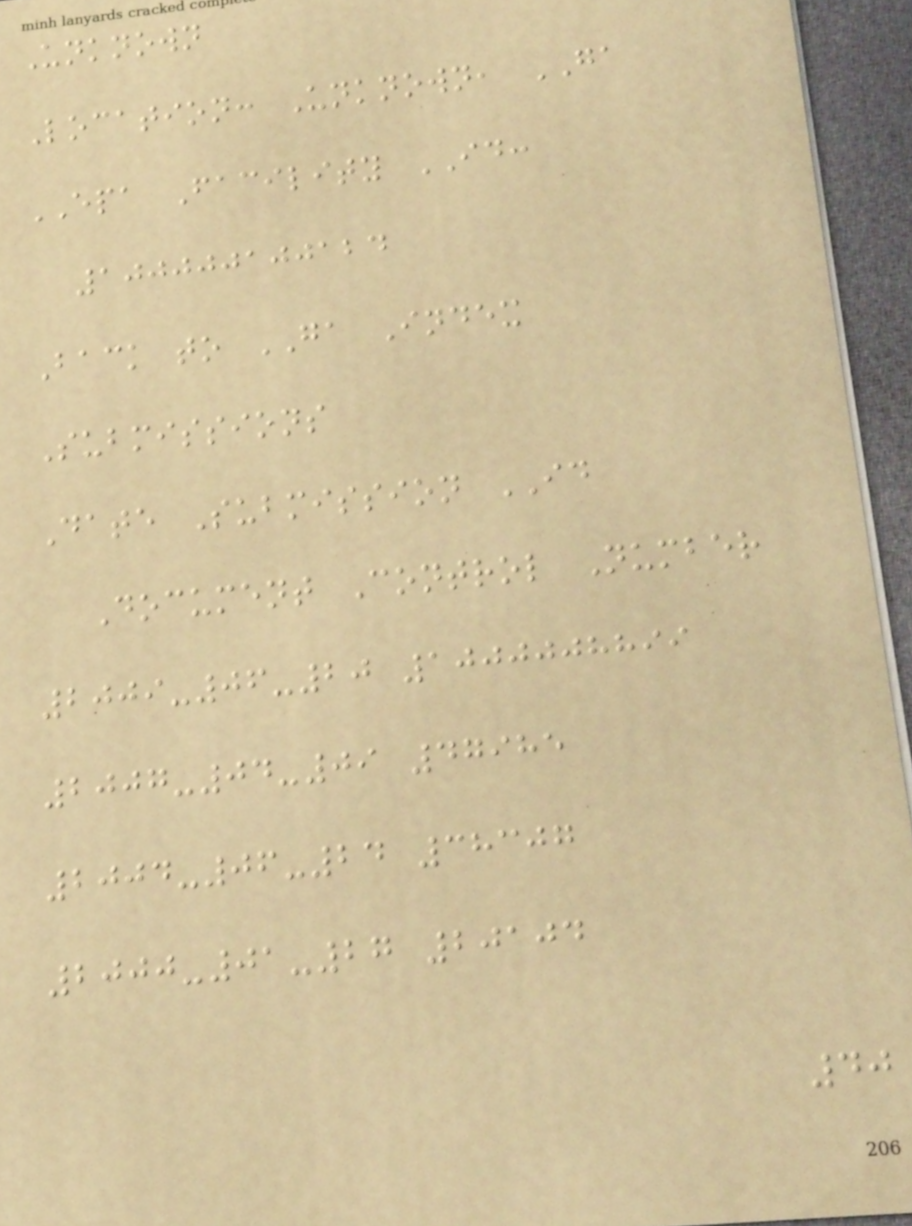Unknown
Location: Unknown, GA
EPA Facility ID:
100000100124
Back to GA Index
Submissions
Date Submission ID
Document Control Number
2009-06-20 1000008899
2007-04-09 47985
2004-06-24 38307
2000-01-27 20104
40
